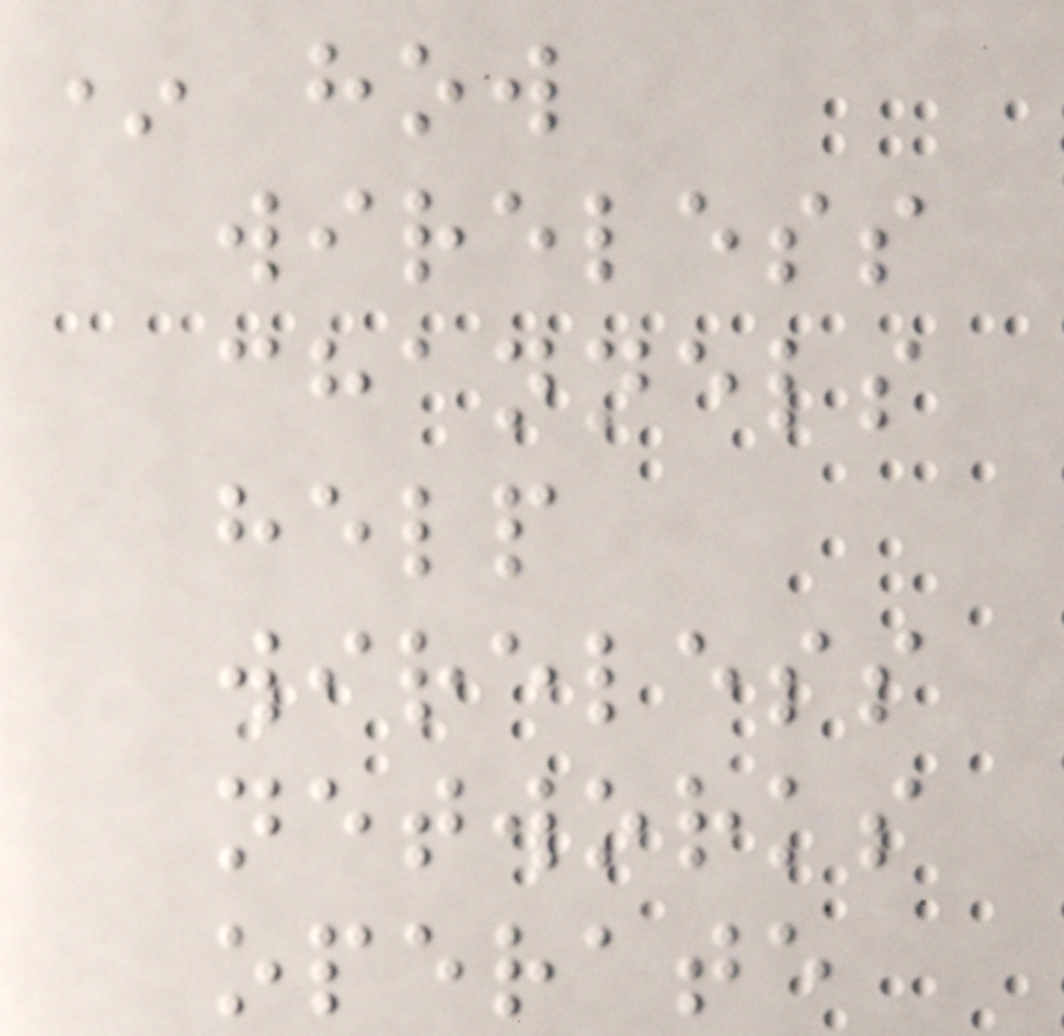* how
wireless
channels
help
wireless
networks
operate
